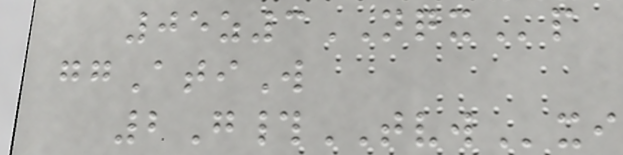05z3NQXp
ggAtiW
2G#TVWxi
